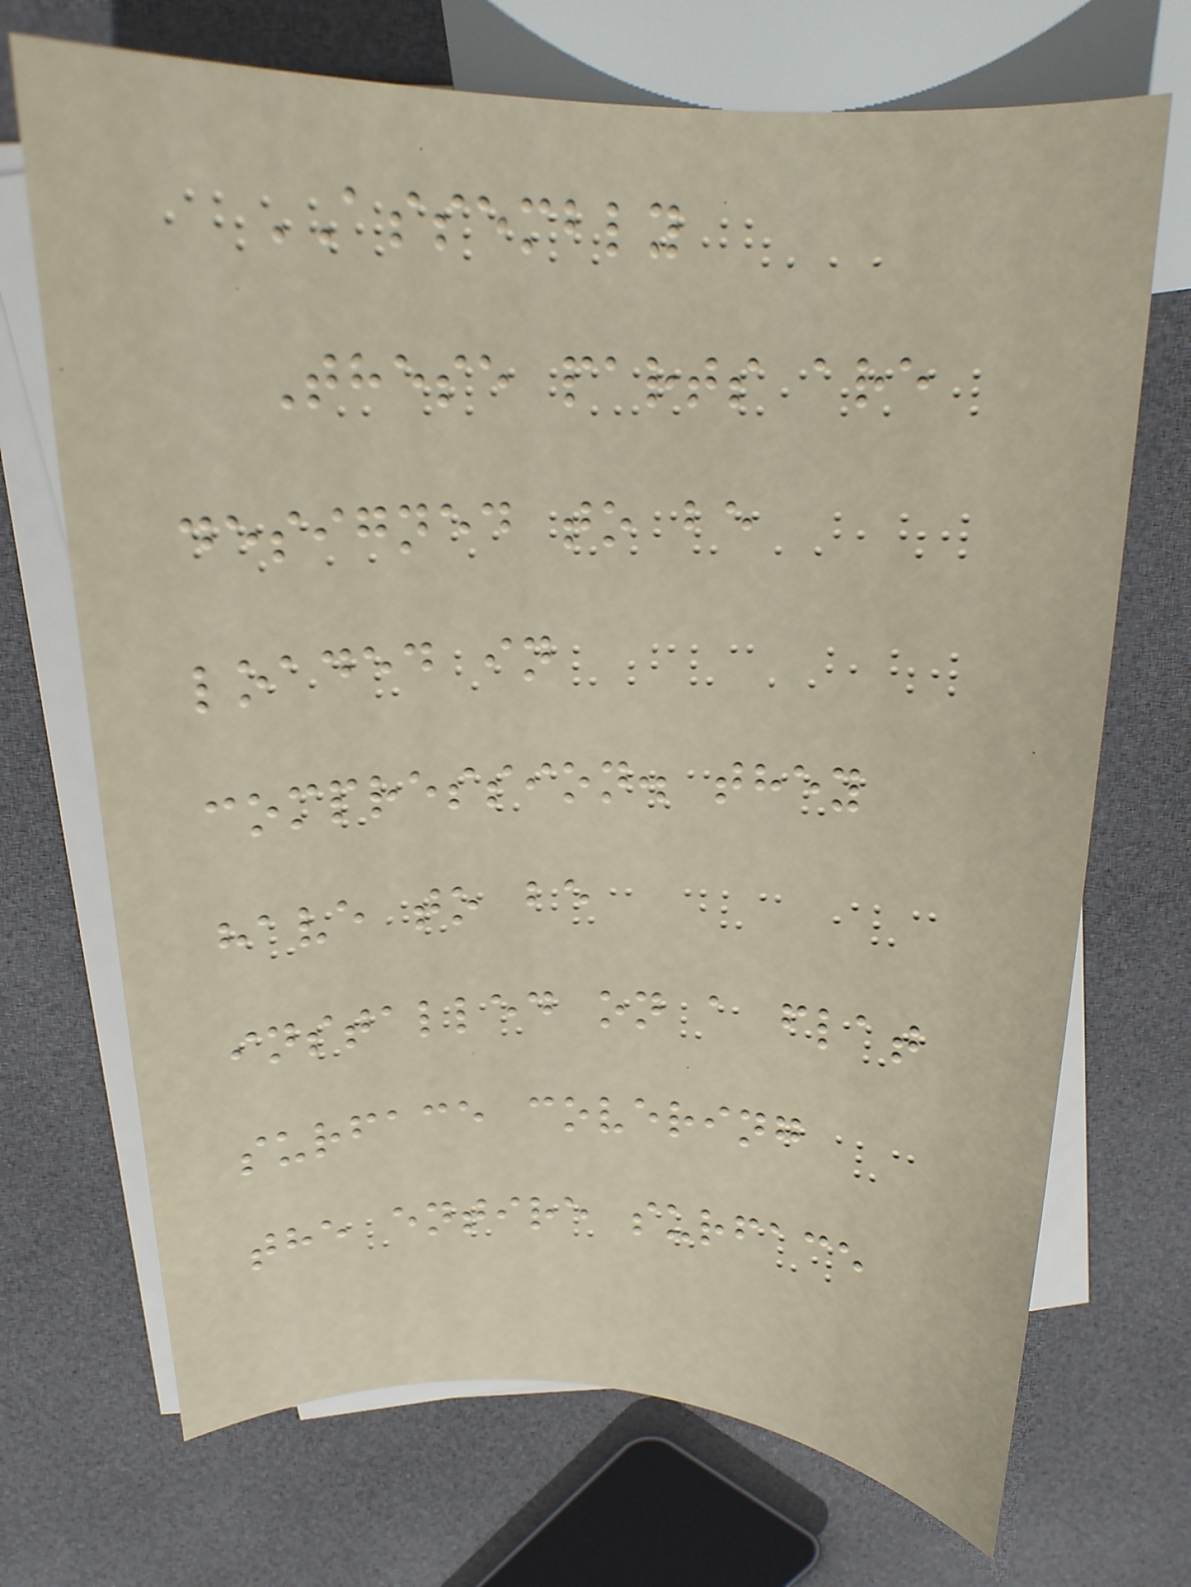ASSEMBLY
These parts are
designed to be
loaded in
compression. they
have to be
installed on a flat
surface covering
the entire surface
